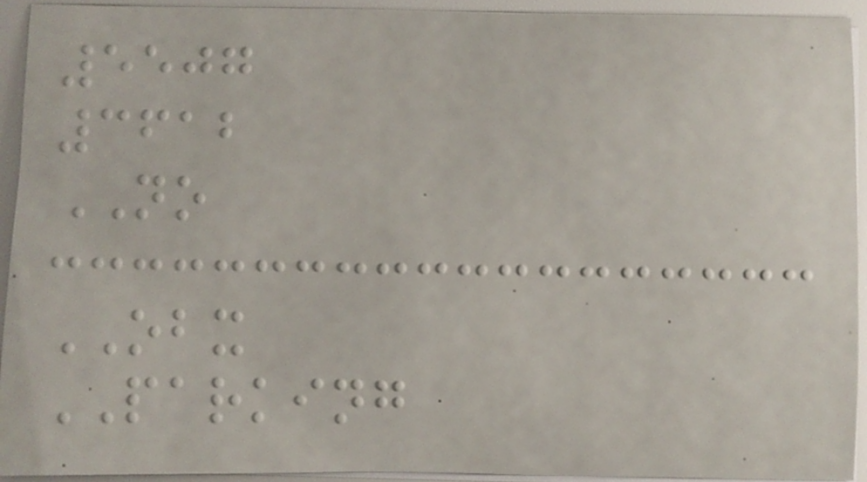5507
3612
NO
OBX
PARKING
